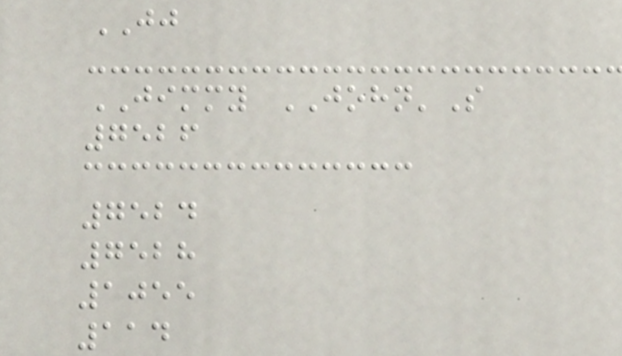JJ
JIMMY JOHN'S
7526
7524
7528
1055
114
